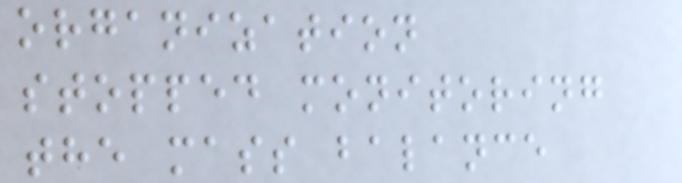organization
stopped monitoring
the mass balance
